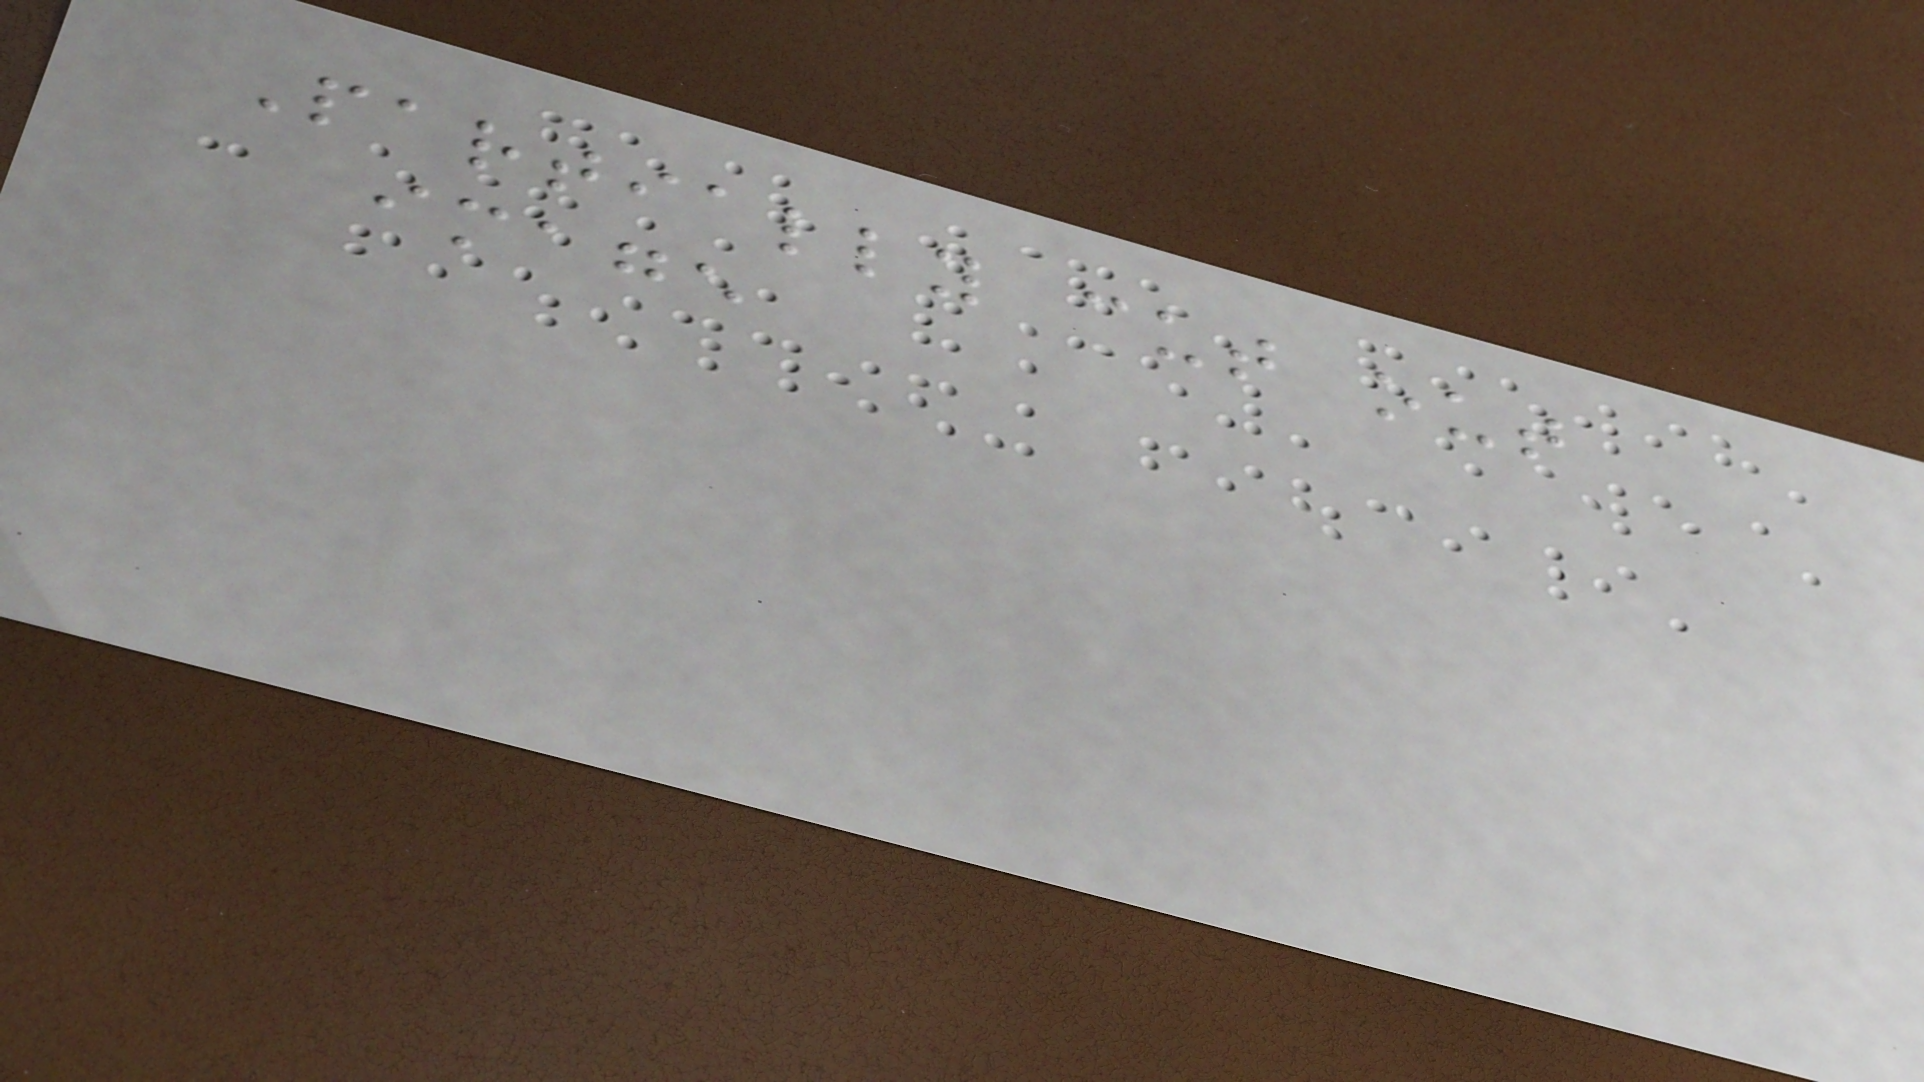Partially cut out
image
